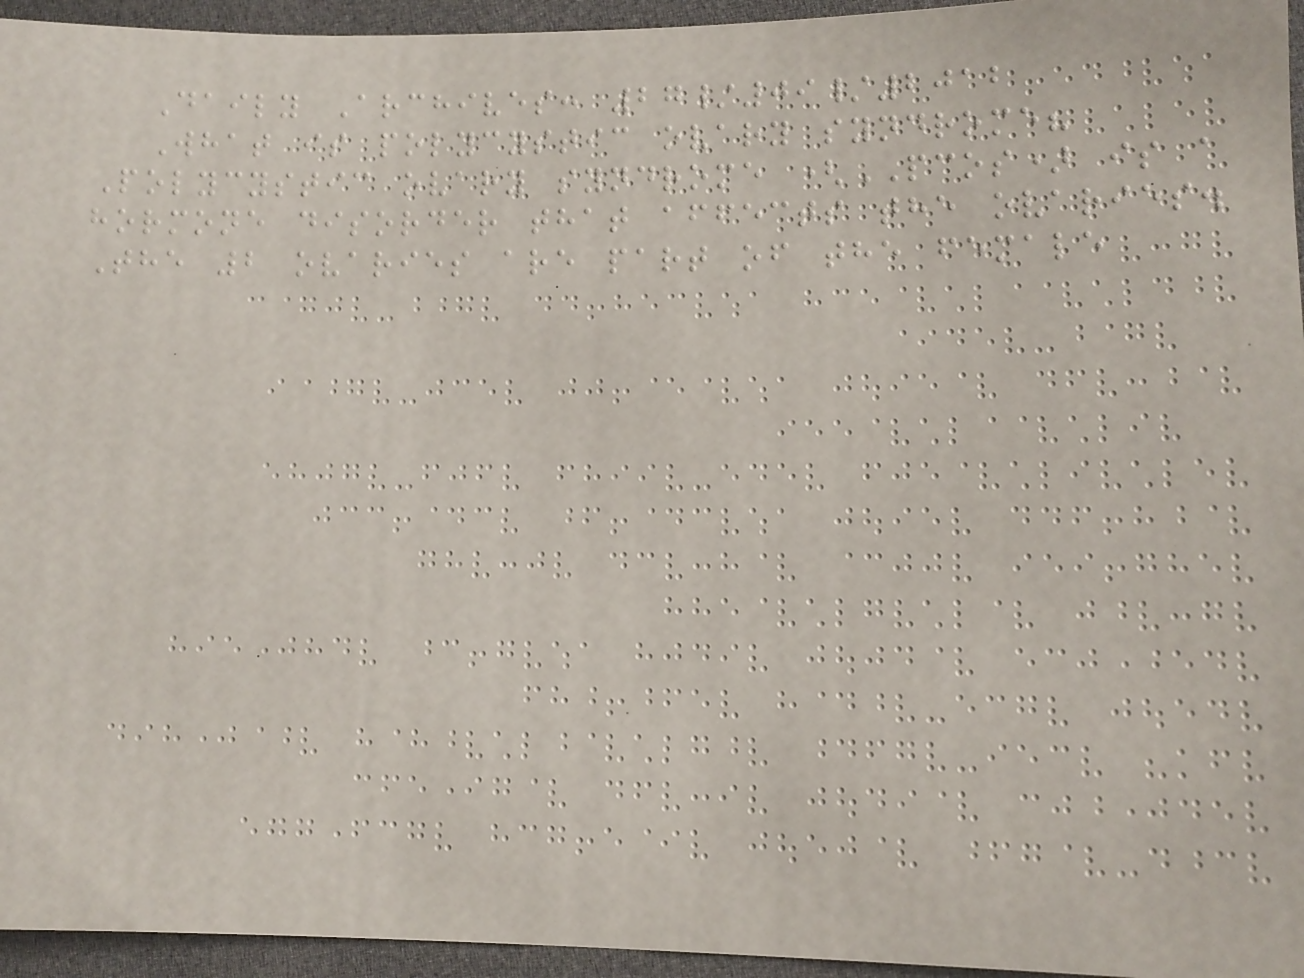Daily Archives: 27/09/2012
What is polycystic ovary syndrome?
Polycystic ovary syndrome (PCOS) is a
hormone disorder that affects the ovaries.
The 2 ovaries are part of the female
